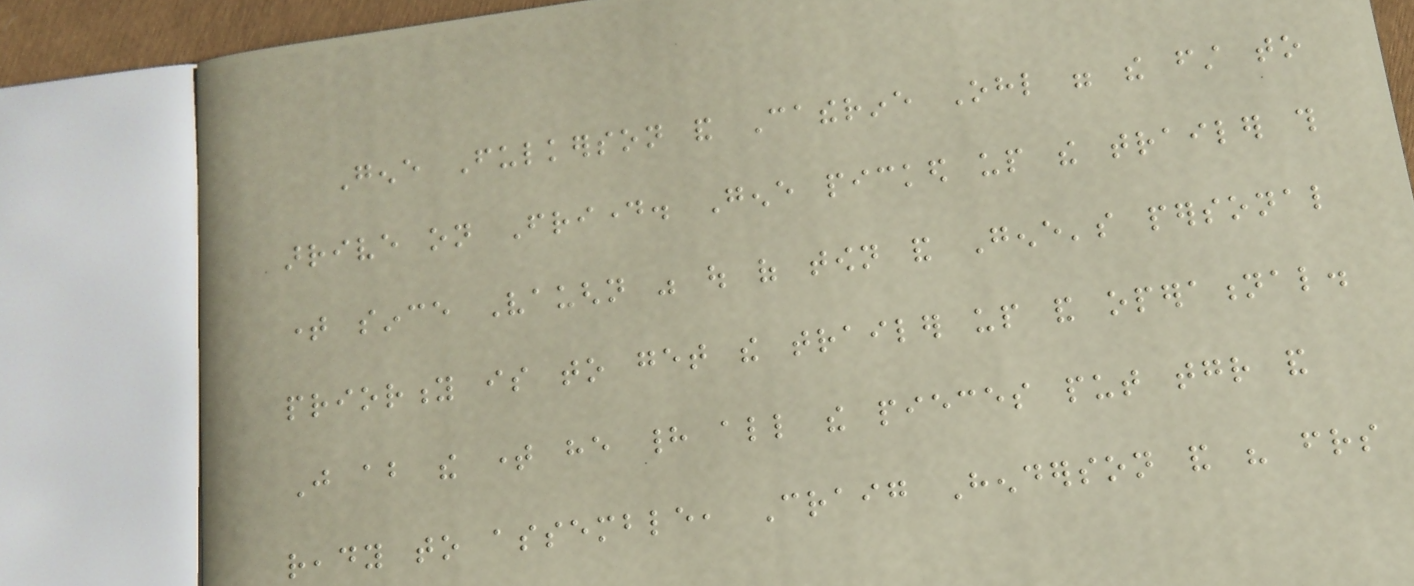Gene Fulkerson and Catherine Ohl were the first to
arrive on Friday. Gene picked up the trailer this
time since Vaughn was out of town and Gene's personal
priority is to get the trailer up and operational.
Just about the time he had all the pieces put together and
ready to assemble, Craig Henderson and his friends
